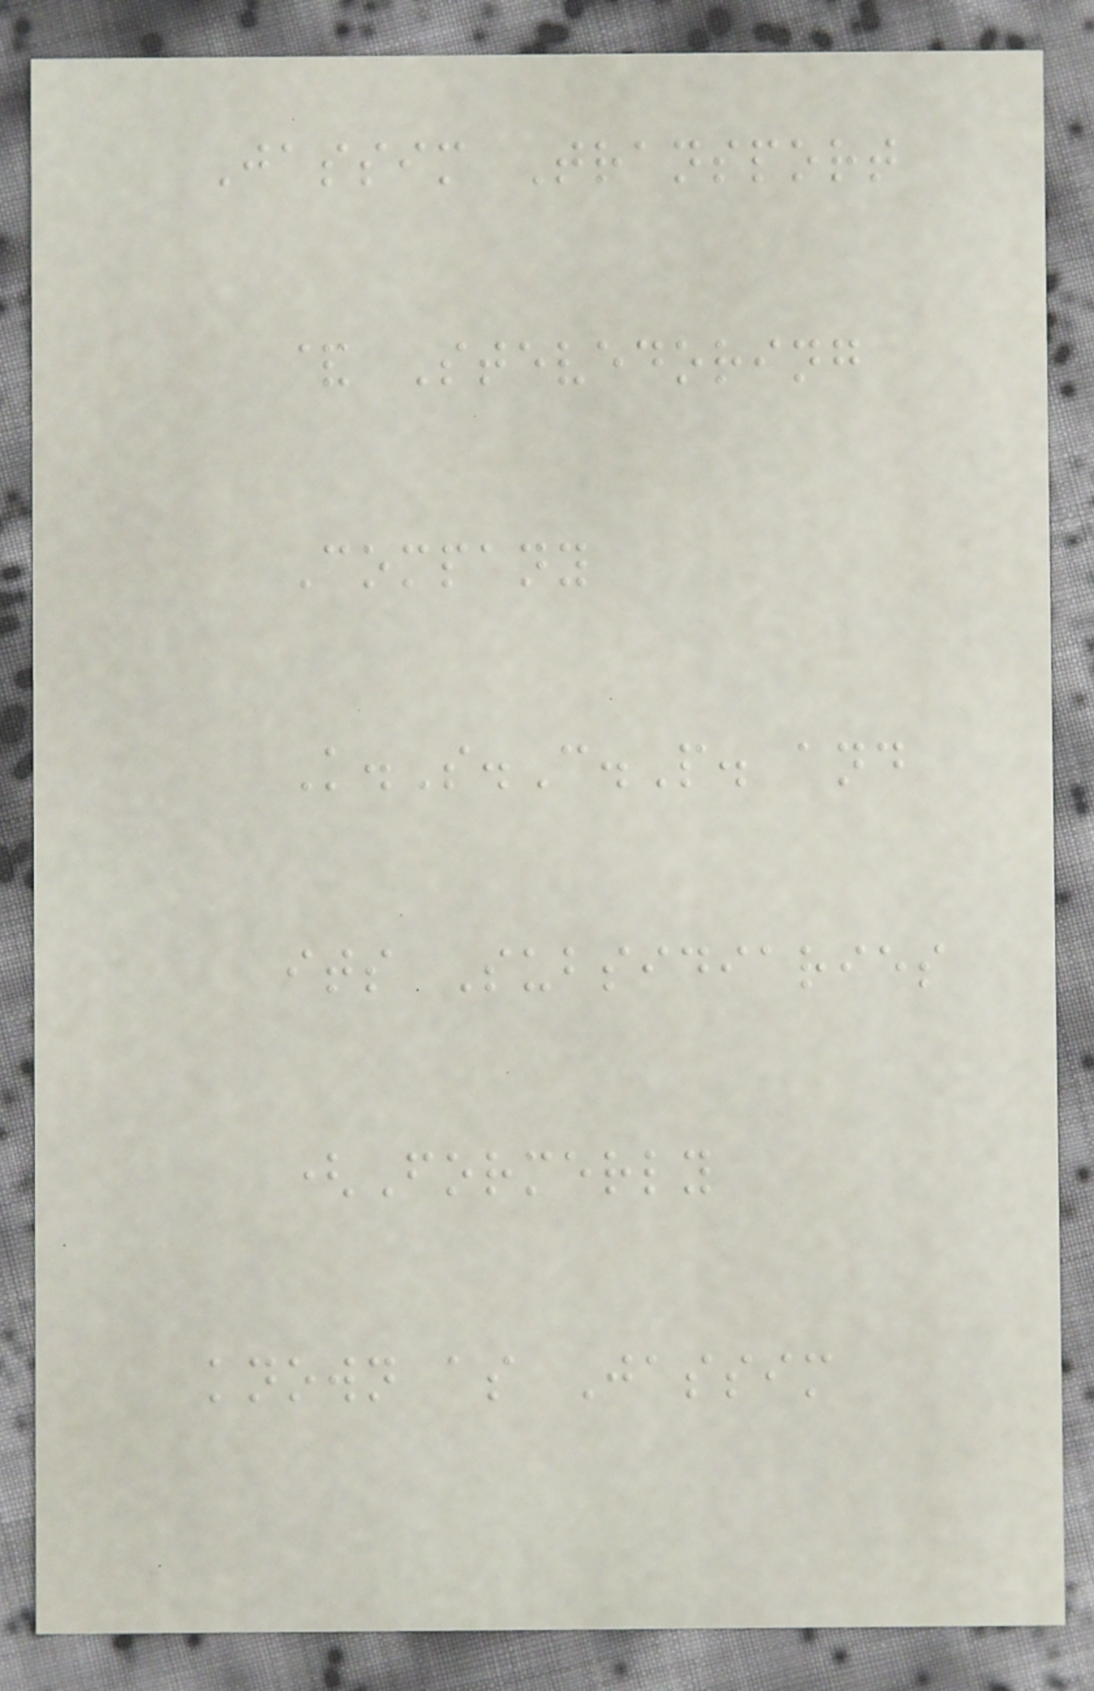Jassim Transport
& Stevedoring
Company
K.S.C.P. and
its Subsidiaries
(Formerly
known as Jassim
